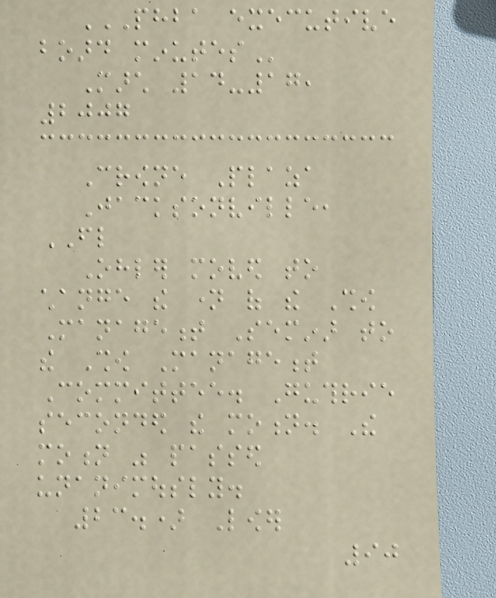PHBA EXECUTIVE
BOARD MINUTES
March 14-17,
2007
Crowne Plaza
Jacksonville,
FL
Ohler moved to
change the name of the Show
Management Seminar to
the Show Management
Committee. Guthrie
seconded the motion. The
motion was passed
unanimously.
23.) Lower
90
